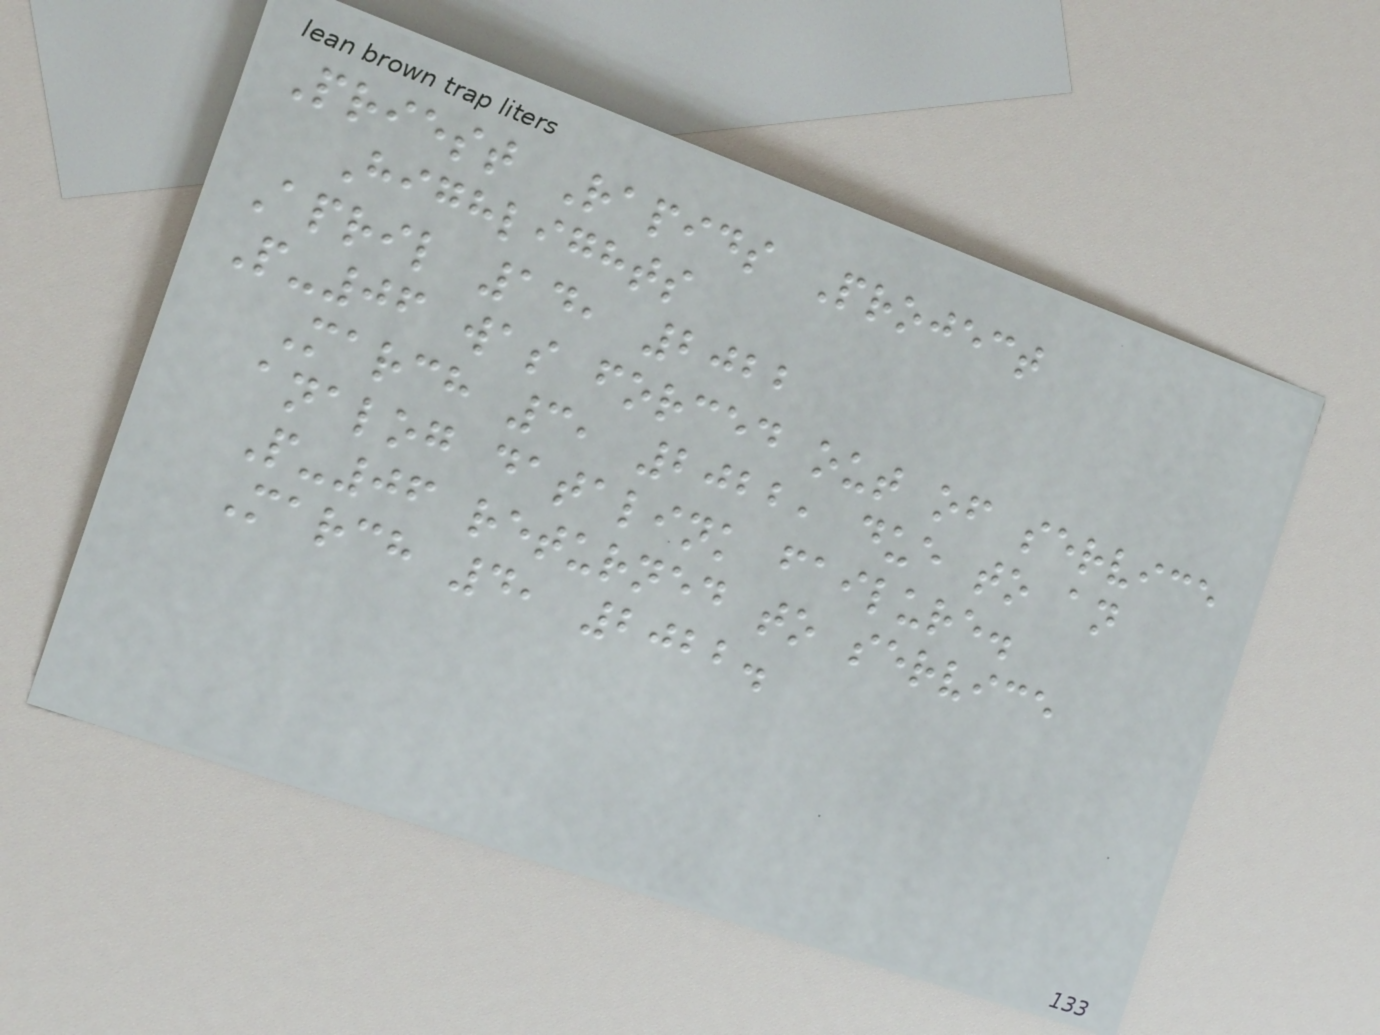Priest Rapids Project
Highlights
April 14, 2022
P-06 was forced out of service
March 3, 2022, due to an
analog datalink failure.
P-06 returned to service
March 4, 2022.
